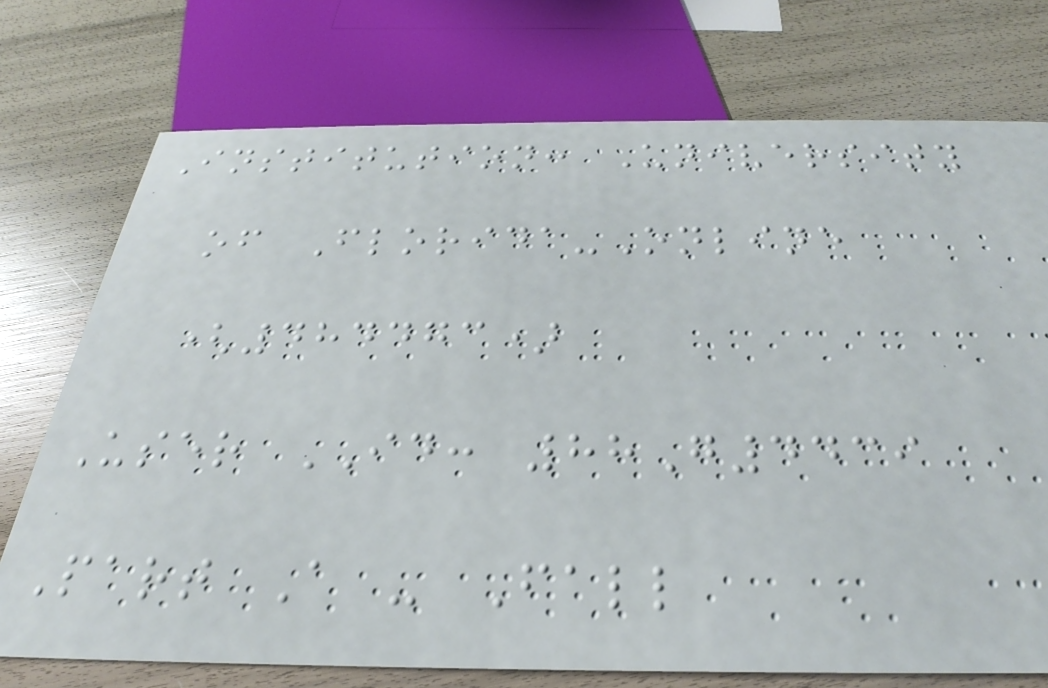Institution: University
of Florida-Online
(484473)
User ID: 88G4439
Part A - Fall
